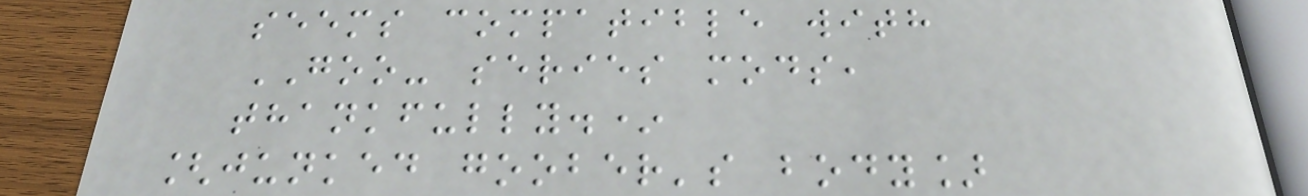seems compatible with
GOO- series mods,
thankfully.*
[junked goober's body]
